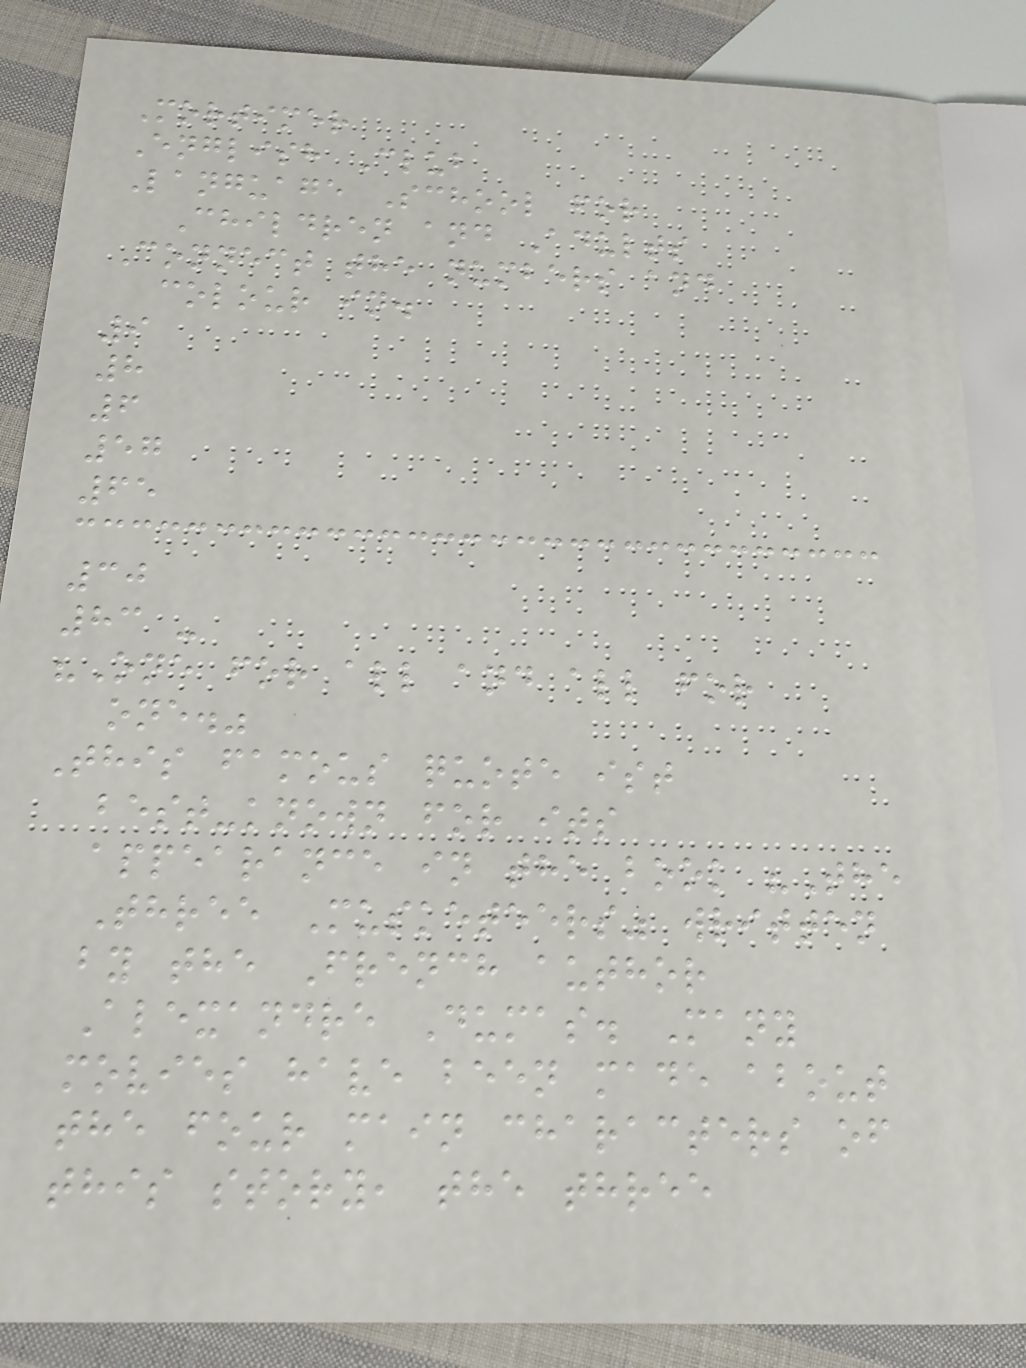Mortimer
English Club
Language School for
Children and Adults
Connect the numbers and
colour in.
9
8
6
57
65
30
83 -
"One for all and all for
one."
This famous quote ist
best-known for its
appearance in the book "The
Three Musketeers" written
by the French author
Alexandre Dumas. Many
movies have been made about
the four main characters of
this story, the three
